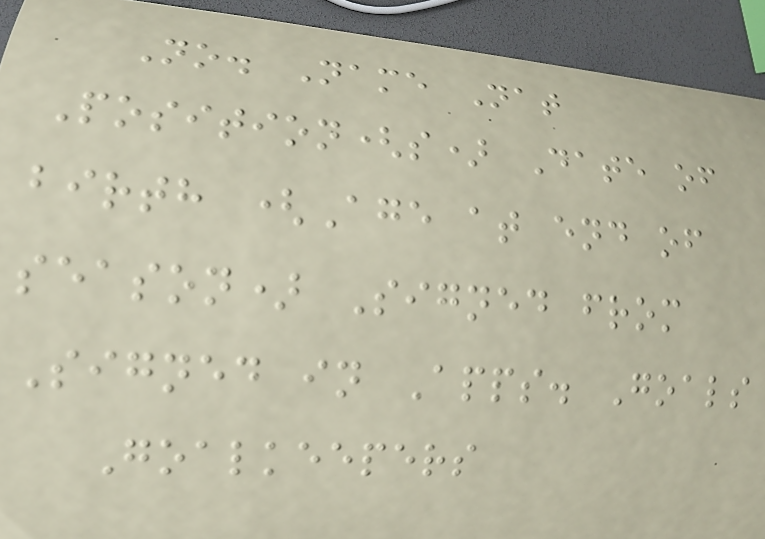No. Name Nat
Position(s) Date of
birth (Age at end of
season) Signed from
Signed in Apps. Goals
Goalkeepers
